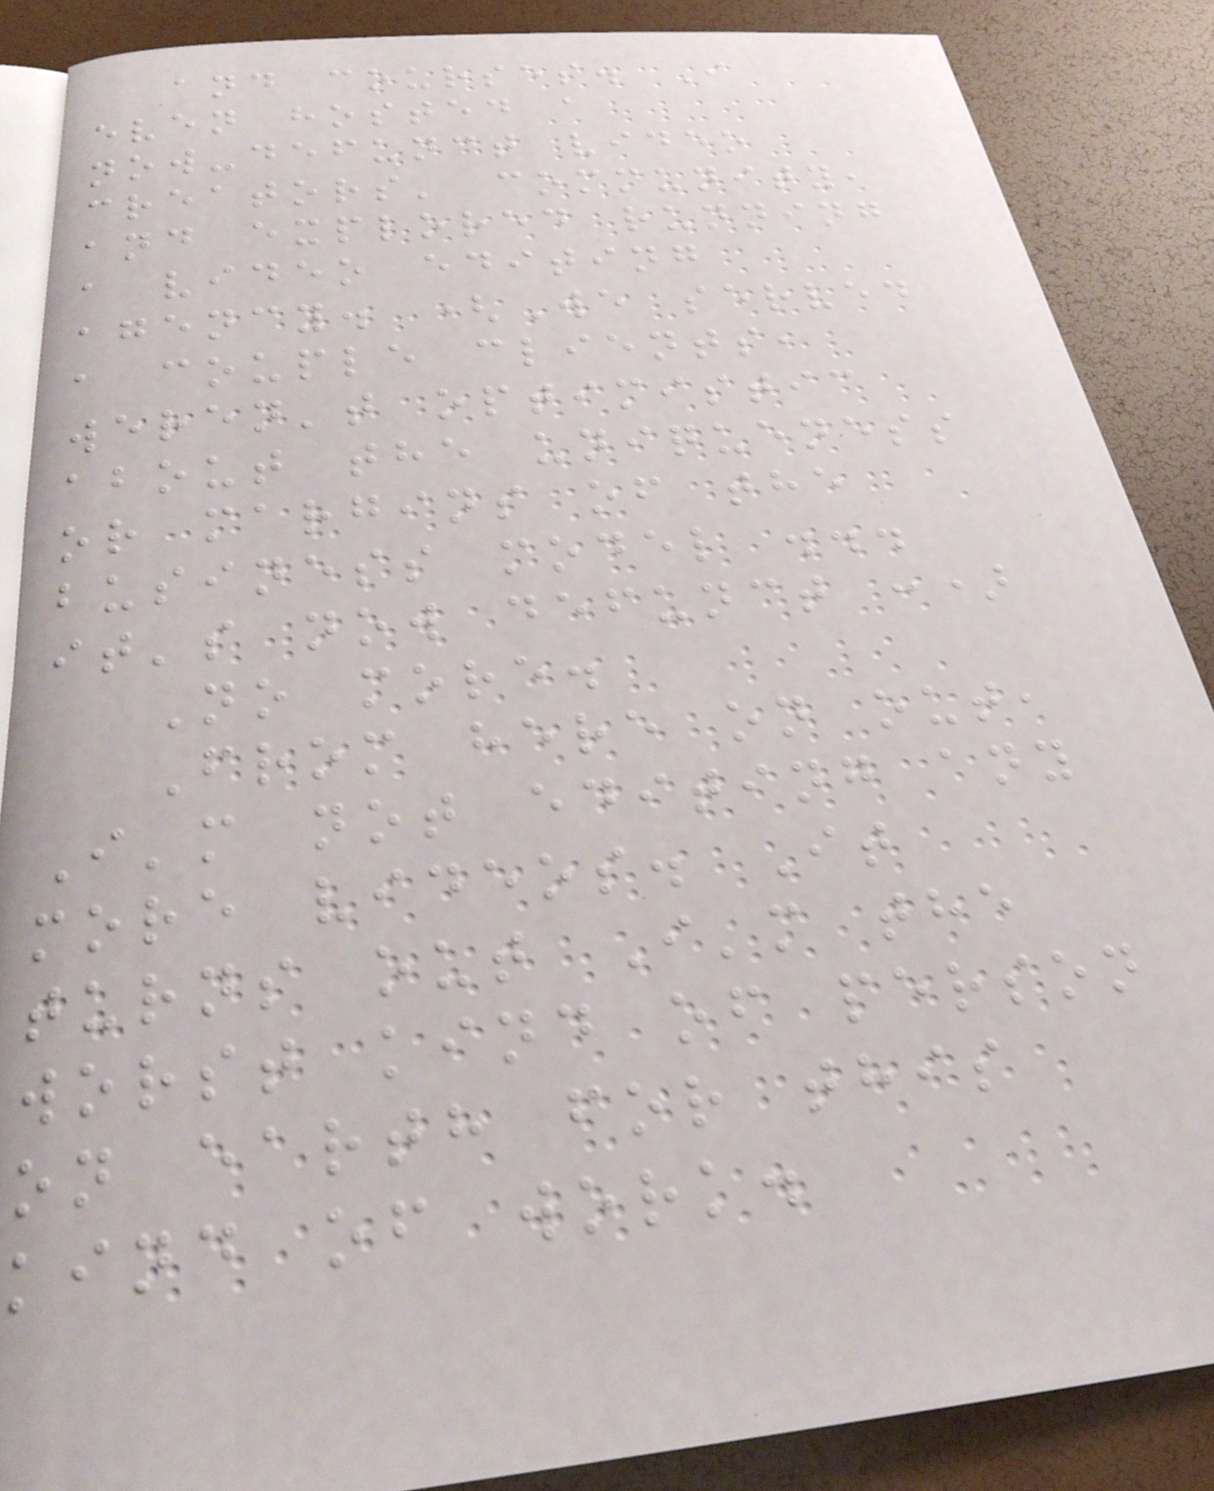and courses. I
even hosted a
now-defunct video
creators' community,
and explored running
a video editing
agency. (We served
a couple clients,
weren't optimistic
about the uniqueness
or margins of the
business model ...
it's now defunct :)
No more.
From here on out,
I'm not editing any
more videos. It
turns out I'm the
worst kind of person
on earth for this
kind of work.
